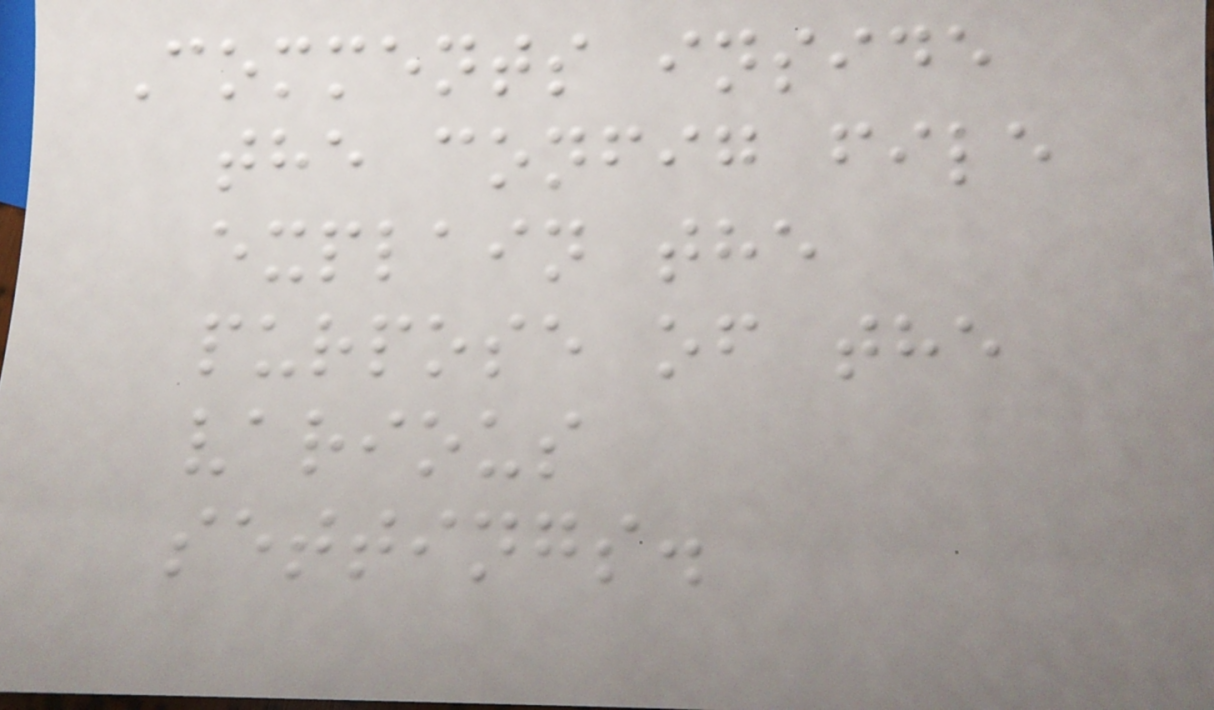Comments inside
the config file
explain the
purpose of the
various
settings.
